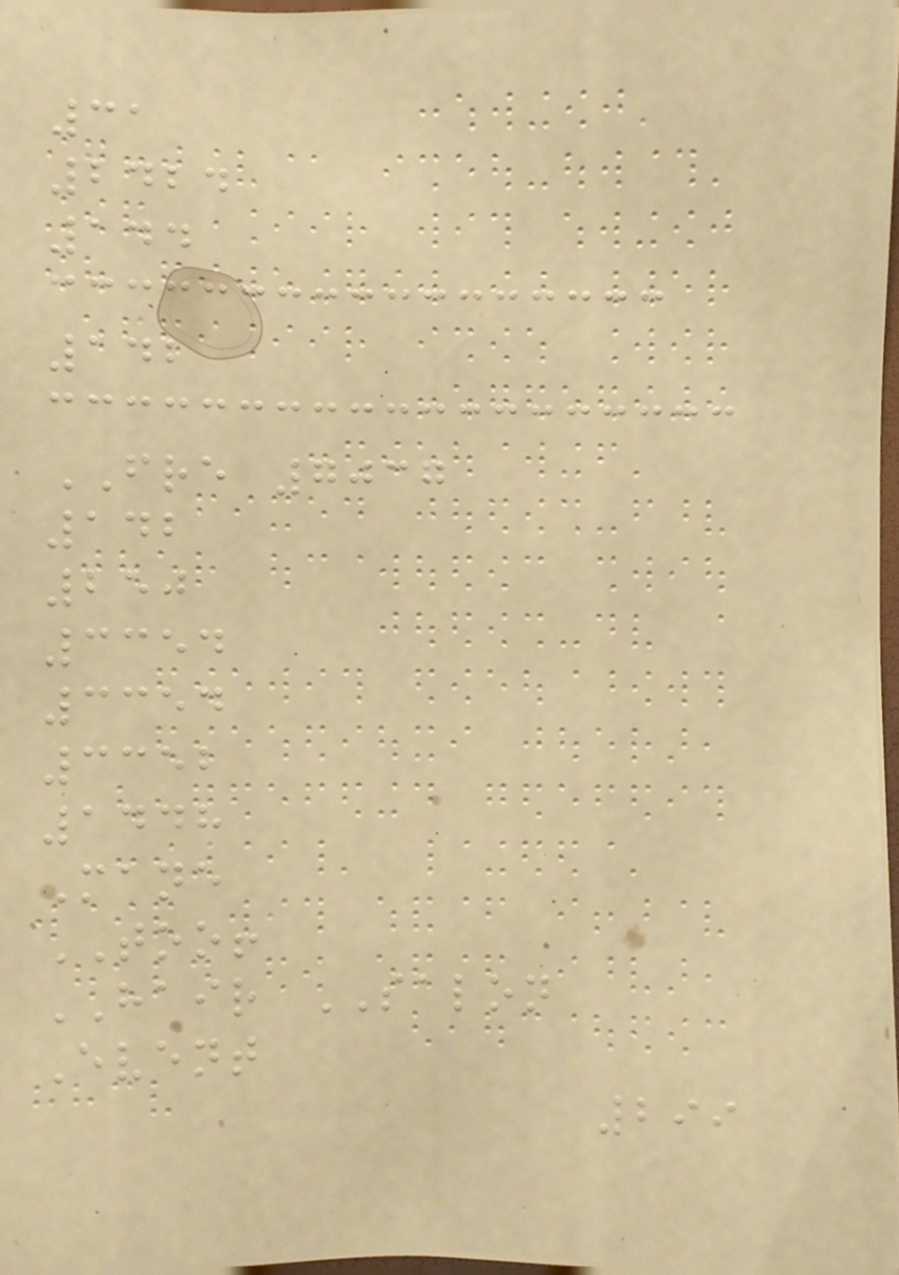31
2424
144
142
FRE 7037
142
250
3354
3354
3352
1448
Mane
TOO!
HAIR SALON
Event
299
